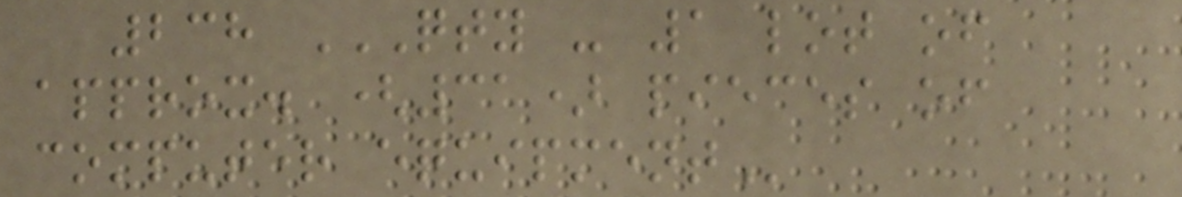238 QTY - 1 LOT OF
APPROX. (31) PIECES OF
COMPUTER EQUIPMENT
